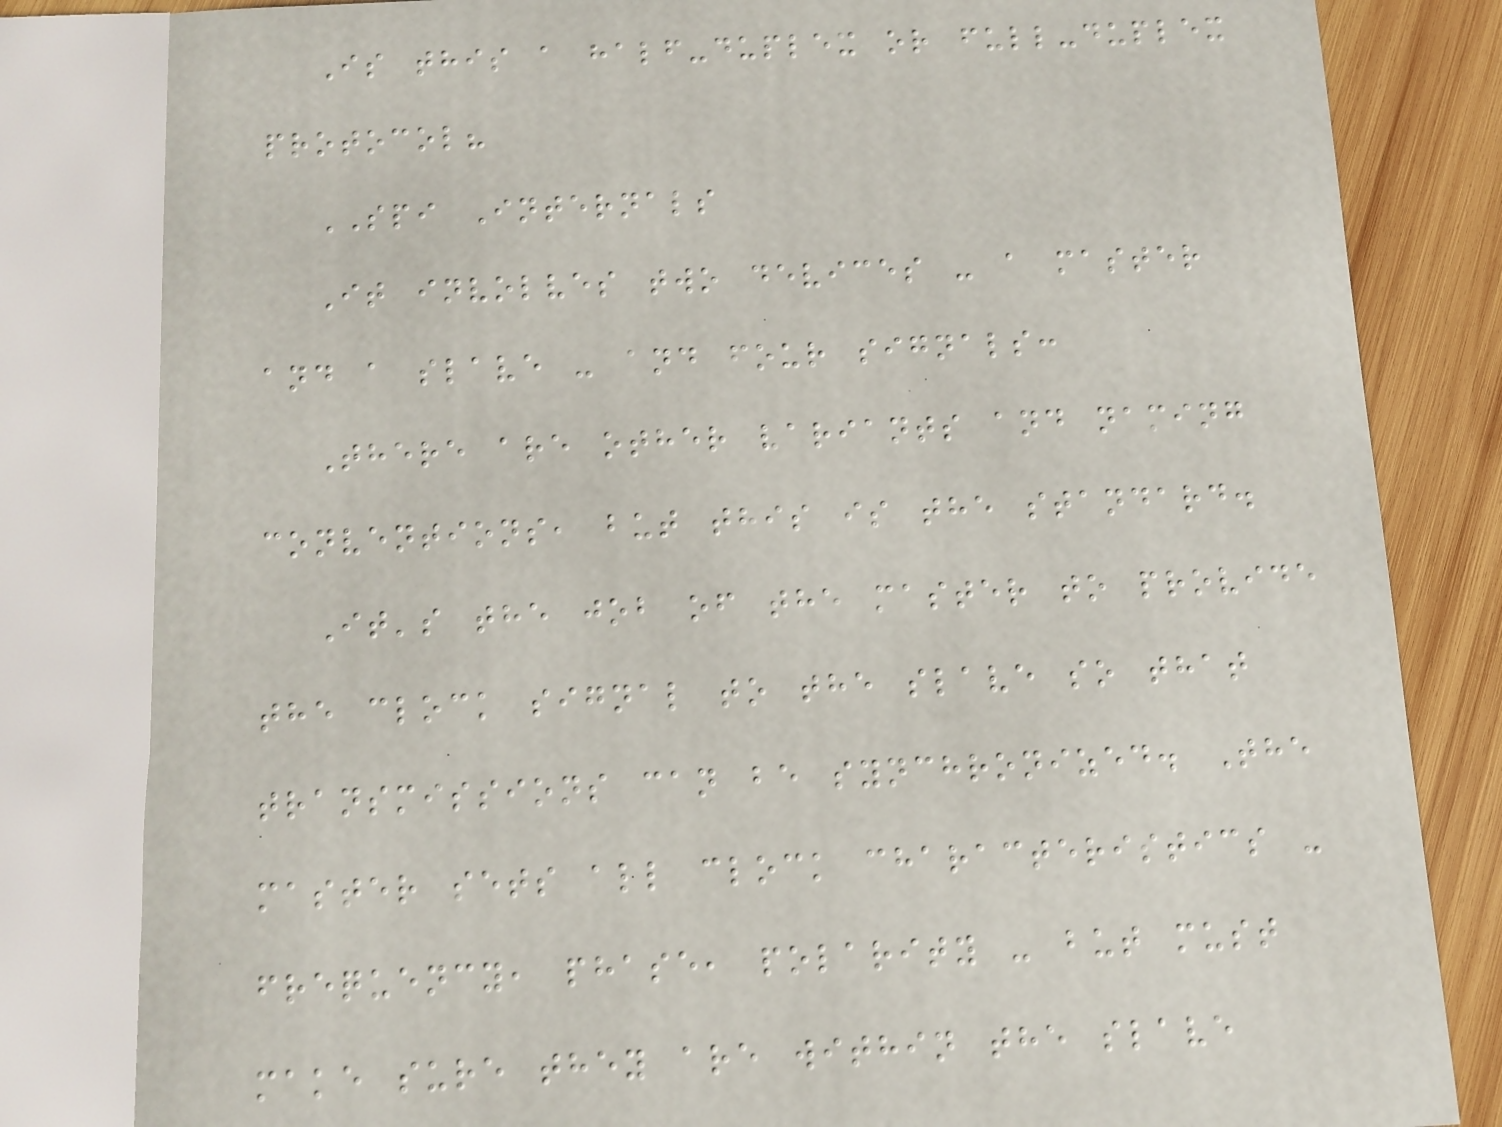Is this a half-duplex or full-duplex
protocol?
SPI Internals
It involves two devices - a master
and a slave - and four signals:
There are other variants and naming
conventions, but this is the standard.
It's the job of the master to provide
the clock signal to the slave so that
transmissions can be synchronized. The
master sets all clock characteristics -
frequency, phase, polarity - but must
make sure they are within the slave
